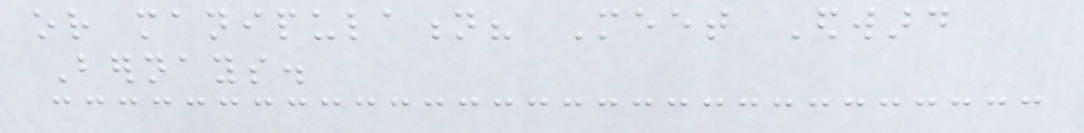or manipulation? Meet Edward
Bernays.
